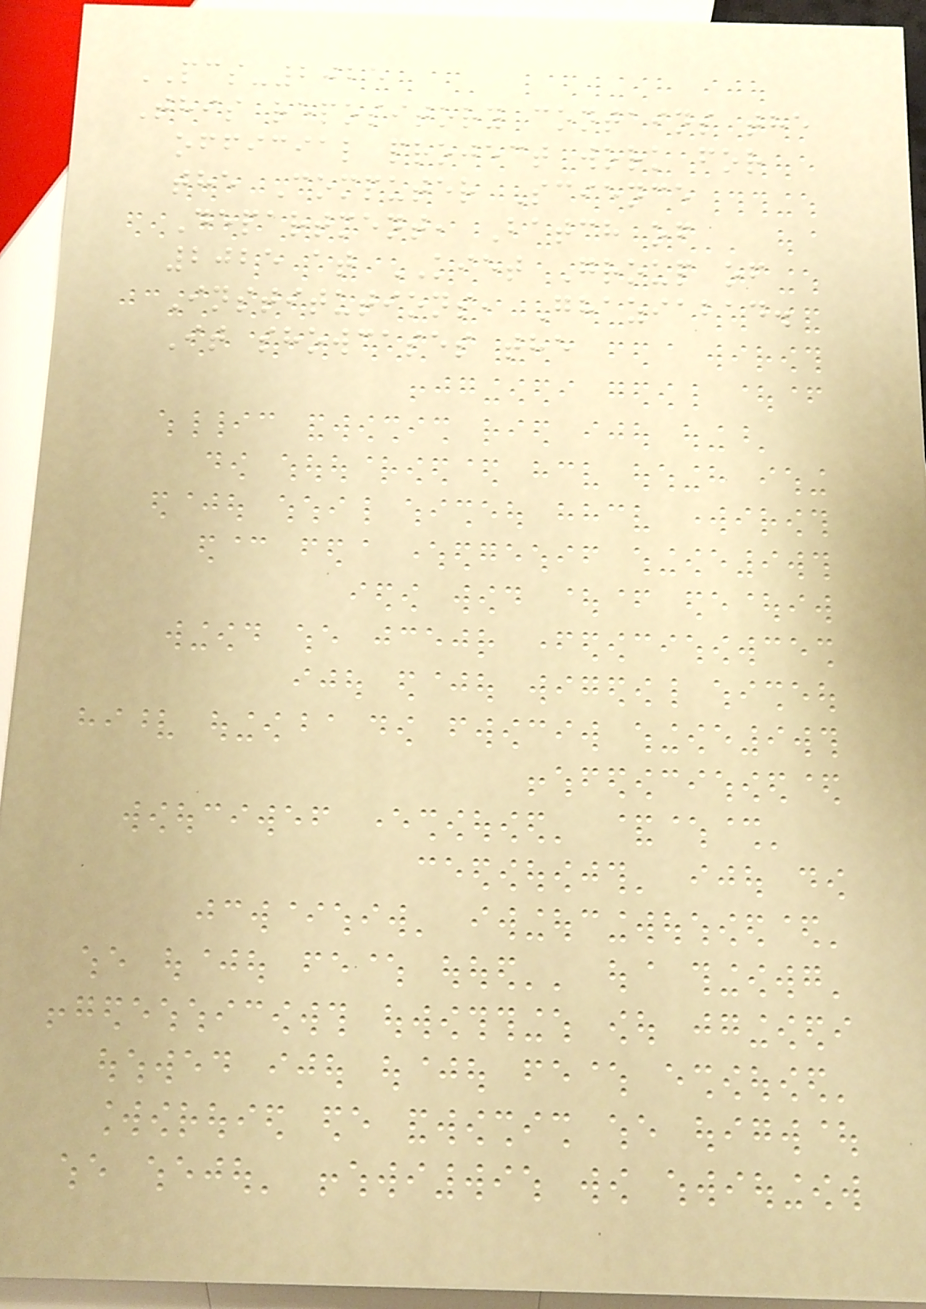PCS-2025
This repository contains the
official project work for
the Computer Science
Department, Batch of
2025 at KIET Group of
Institutions, Ghaziabad.
It showcases the
